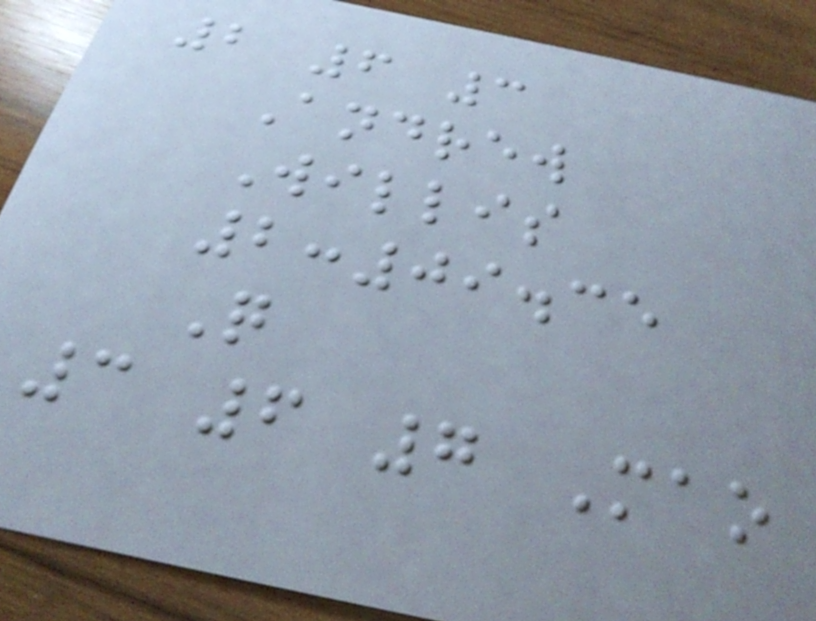2 6 3
Andrew
Willis
2:09.35
Q
3 6 7 Mao
